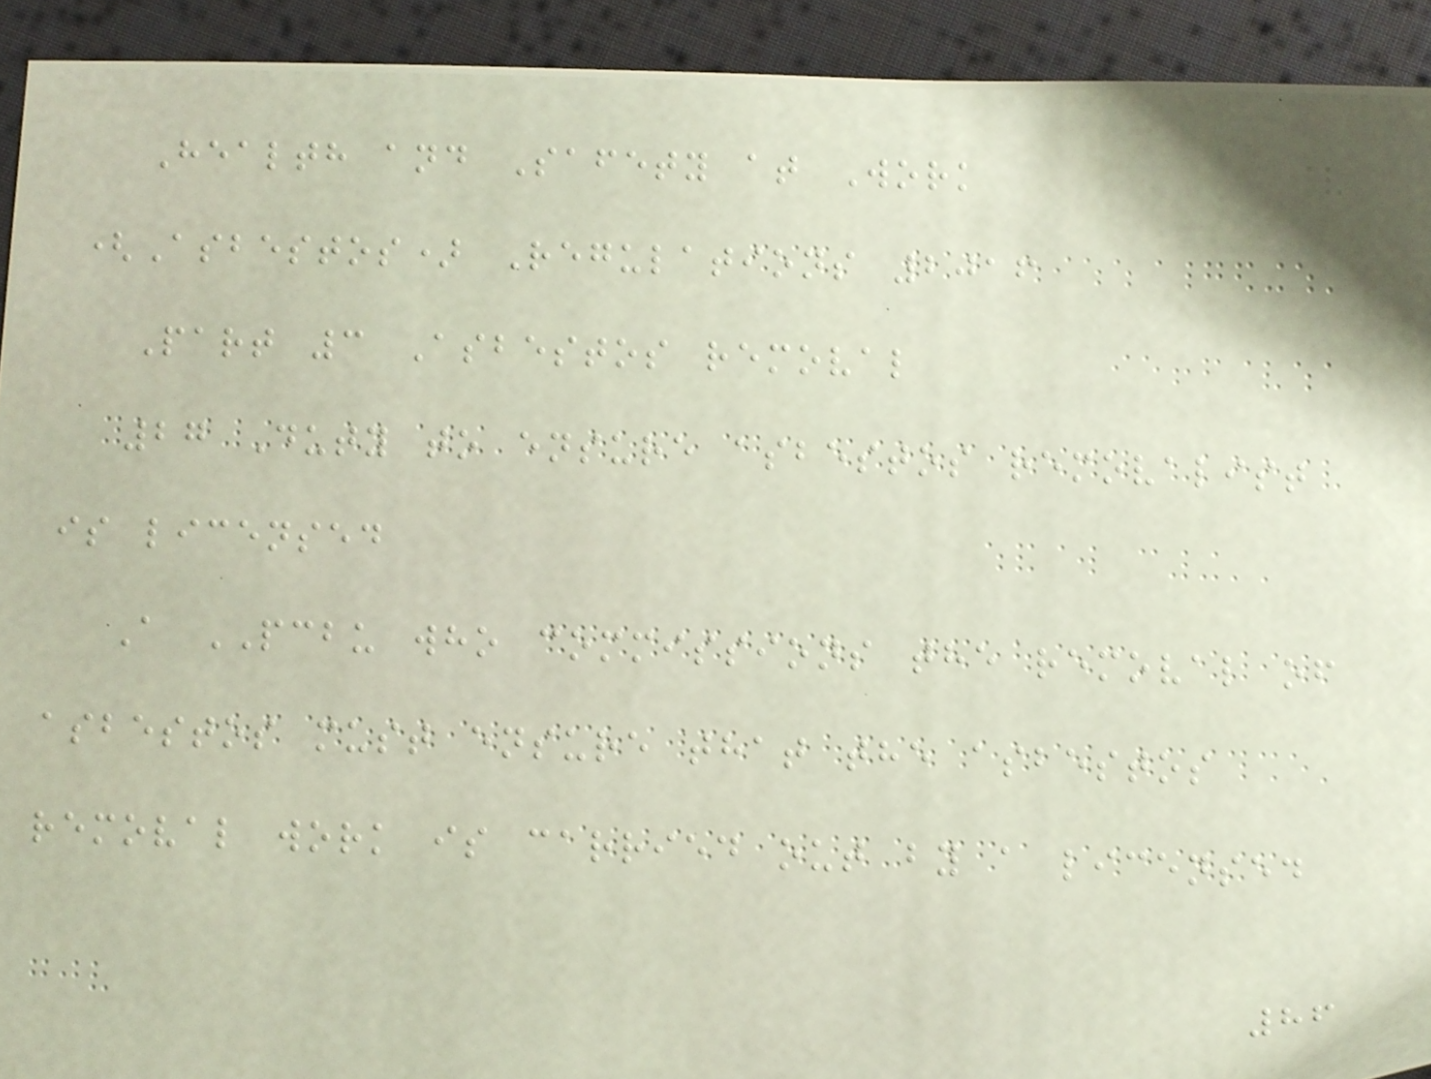Health and Safety at Work
(Asbestos) Regulations 2016
Part 3 Asbestos removal
27 Duty to ensure asbestos removalist
is licensed
A PCBU who commissions the removal of
asbestos must ensure that the asbestos
removal work is carried out by a licensed
86
